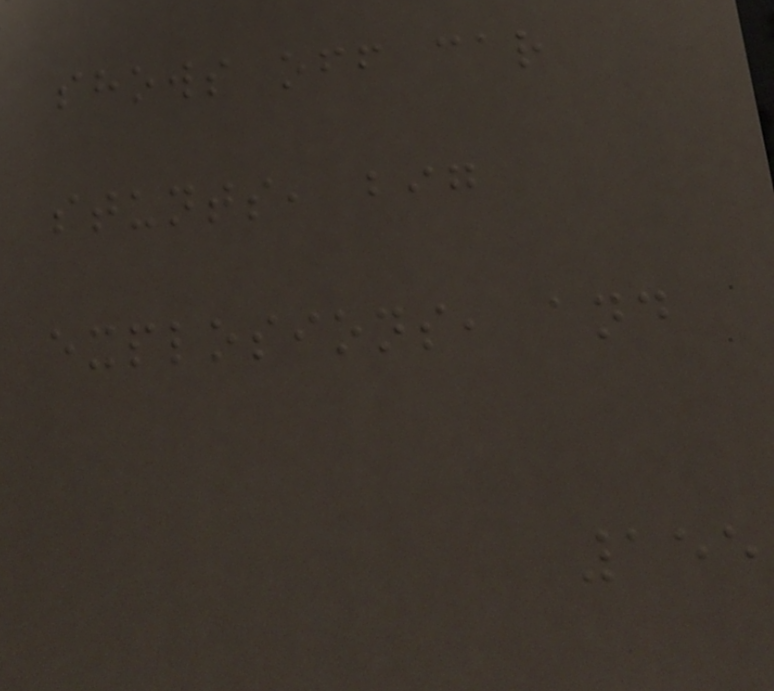shows off car
stunts, big
explosions, and
155
